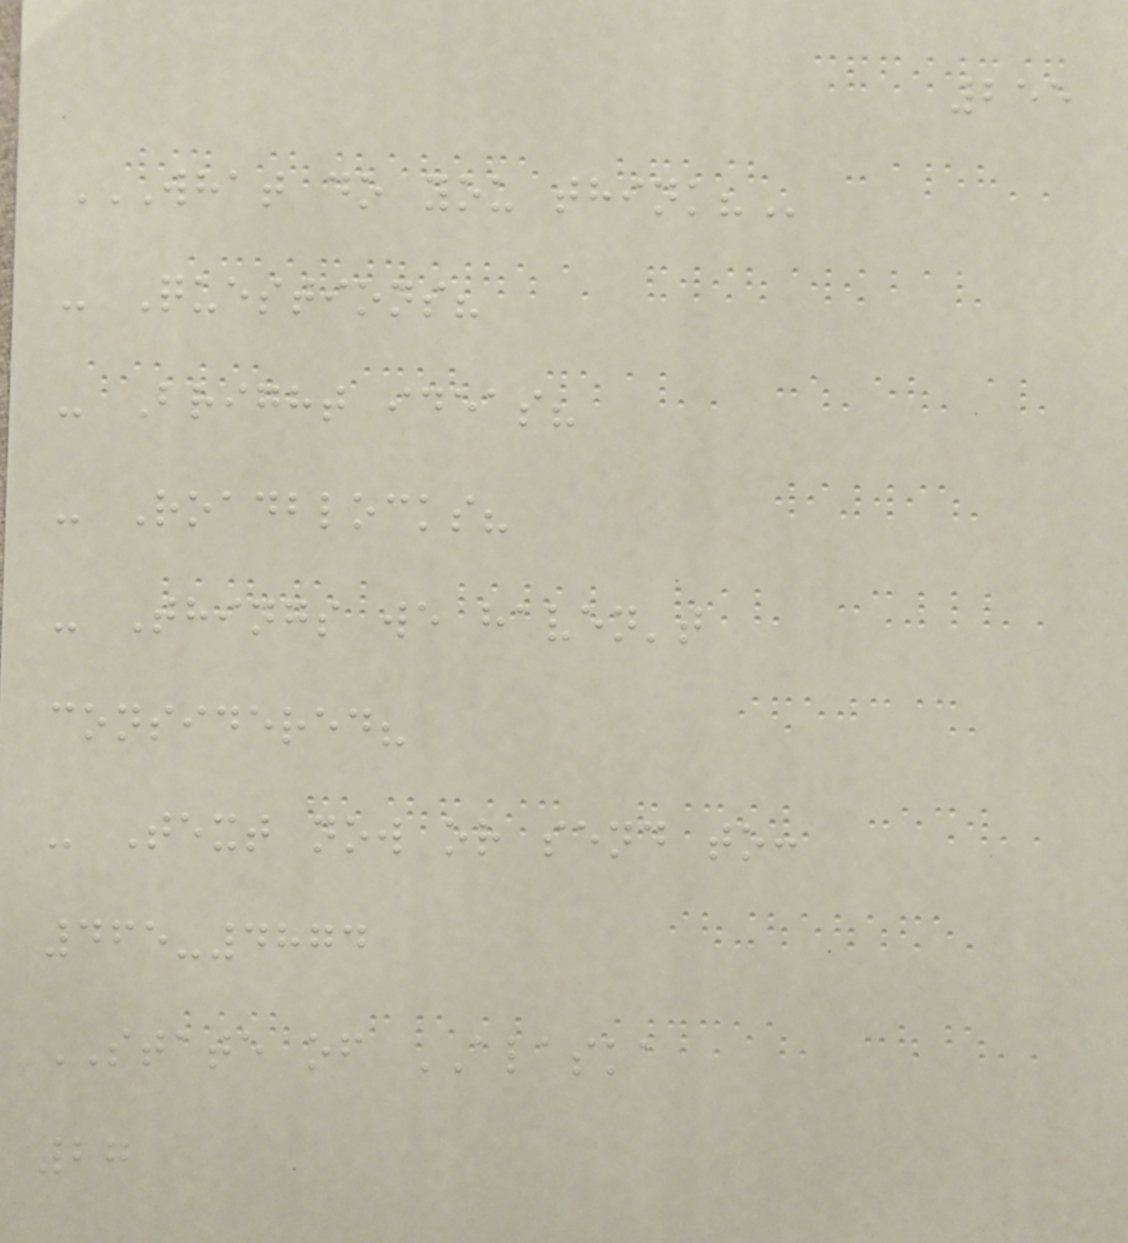255
WHAT DO YOU THINK?
- Questions?
- Bright ideas?
- Roadblocks?
- Things we haven't
considered?
- Text now or send to:
465-4874
STATE of ALASKA
27
